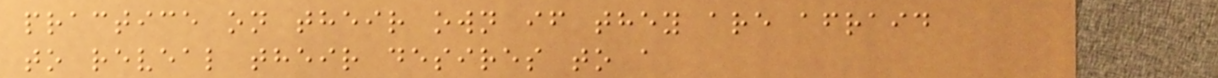practice on their own if they are afraid
to reveal their desires to a
